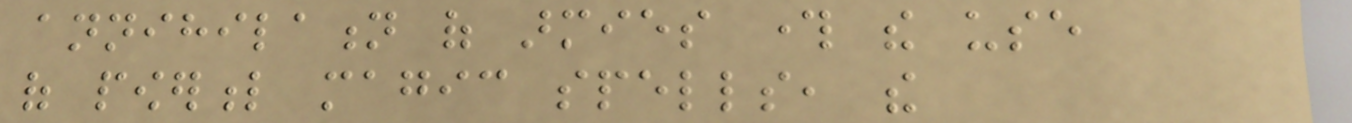annihilation of armies through the use
of powerful magic spells, the
